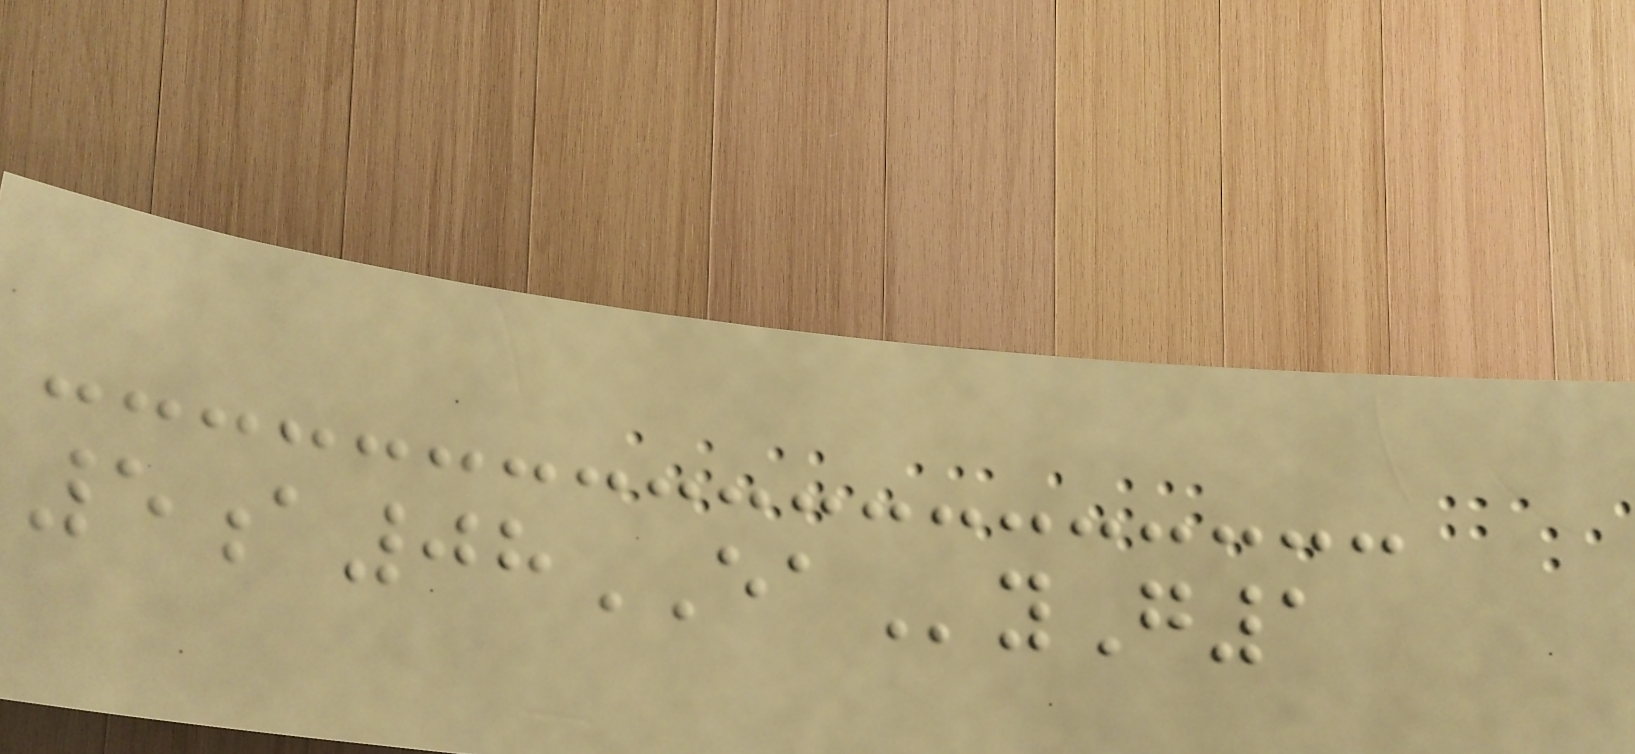5a08EAyG1
